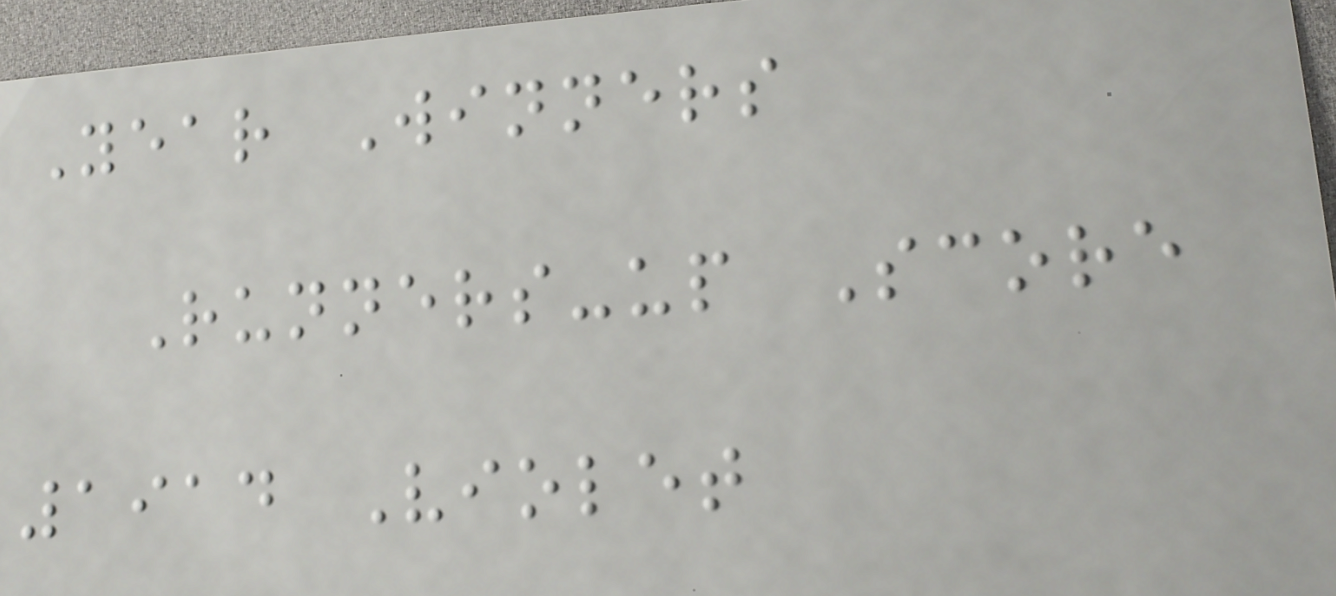Year Winners
Runners-up Score
1914 Violet
